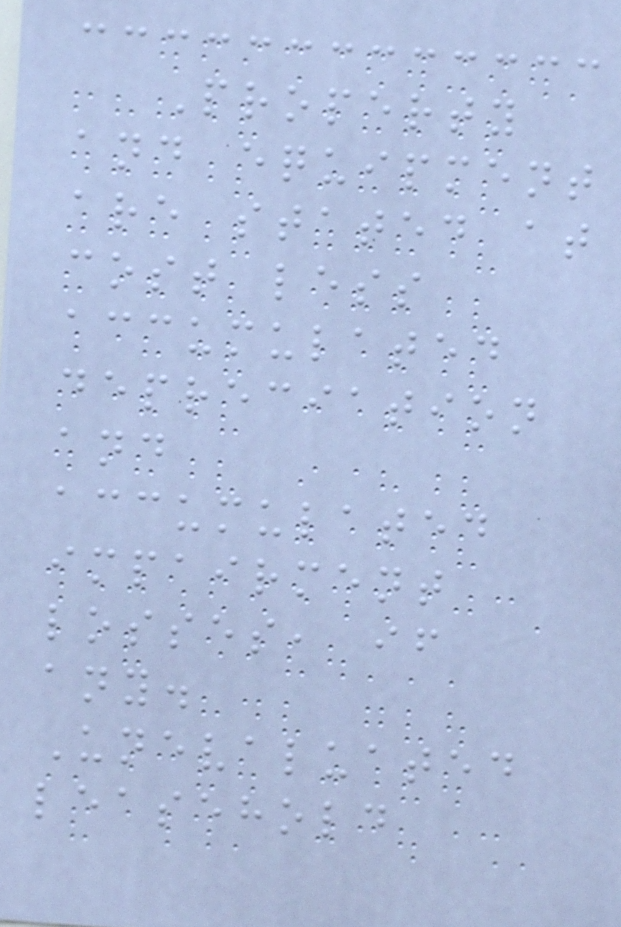Property
and equipment
are stated at
cost less
accumulated
depreciation
and
accumulated
impairment
losses, if
any.
Unevaluated
leasehold
